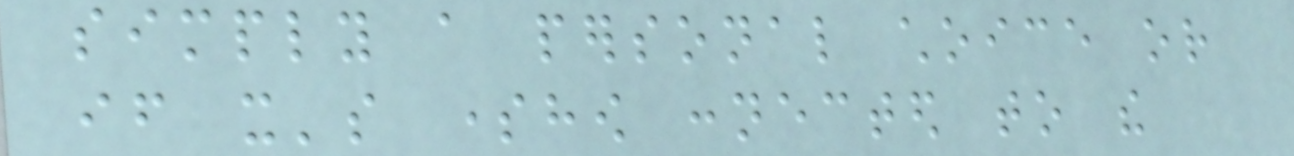simply a personal choice or
if it's somehow connected to the
